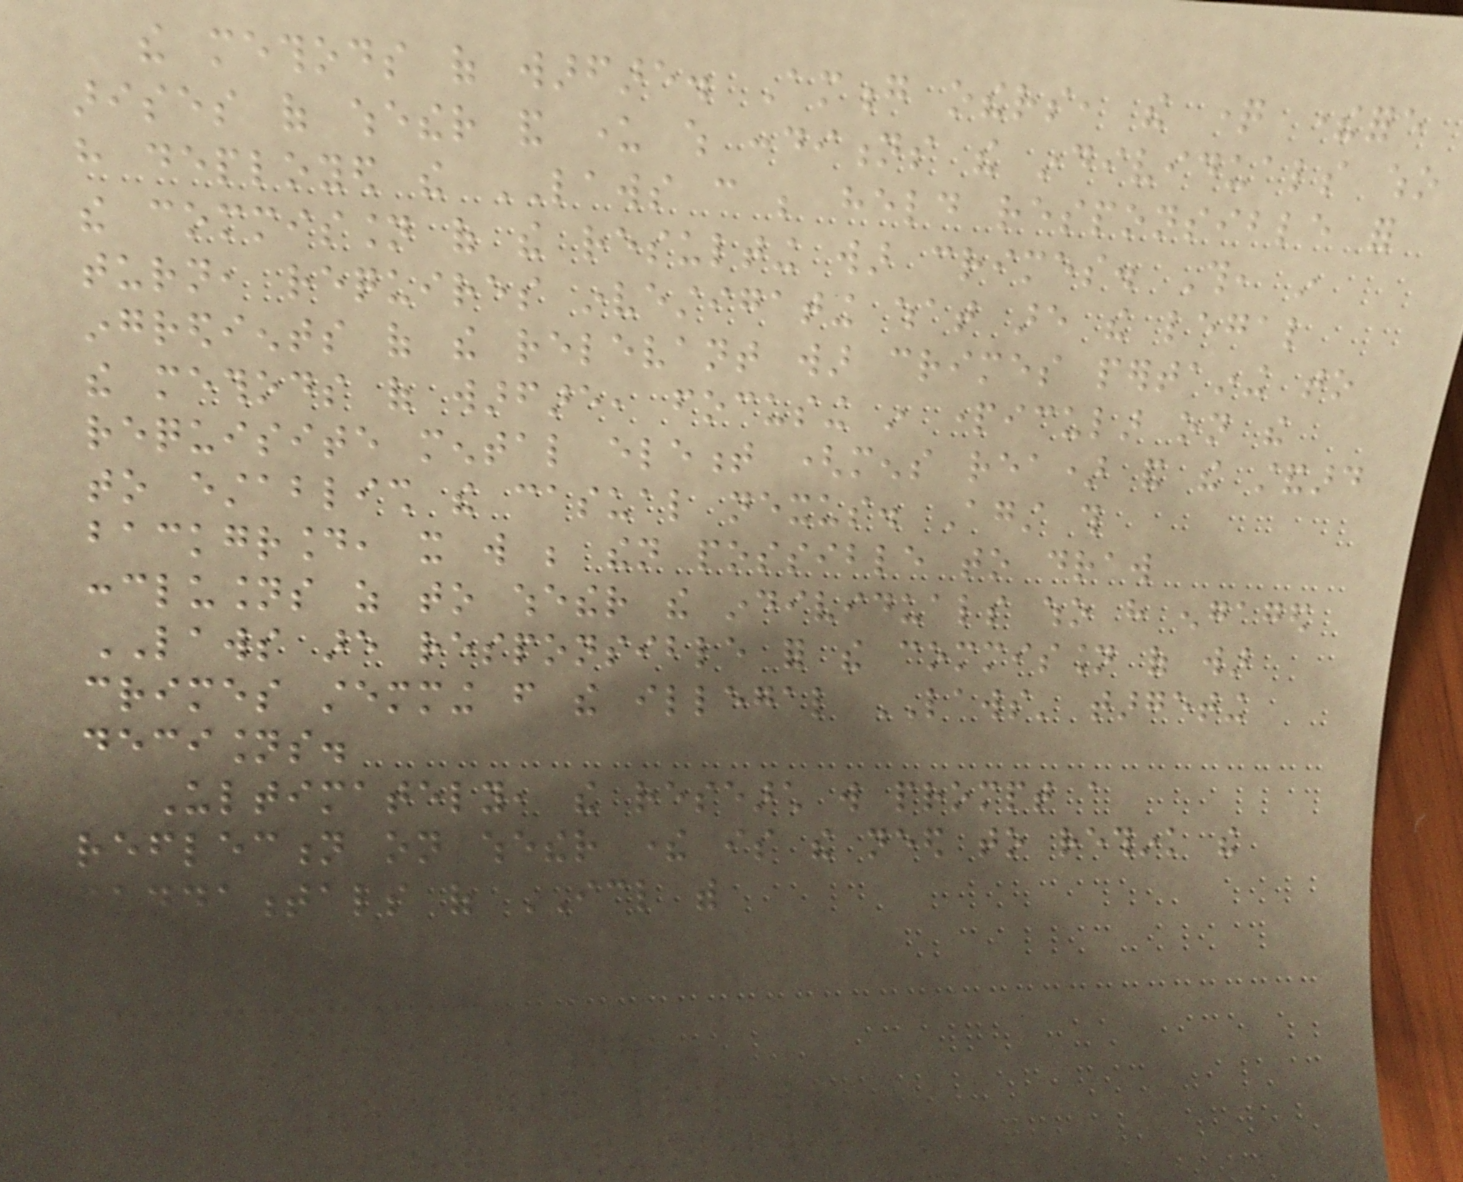the methods of warfare. Among others, the question therefore
arises of whether and under which conditions the individuals who
have deployed the LAWS can be held responsible for
the commission of the resulting war crimes. This, in
turn, requires investigating what are the legal
ingredients of the relevant war crimes pertaining to
the methods of warfare, focusing in particular on the
requisite mental element (mens rea) and the standard
to establish the casual nexus. Against this
background, it will be then possible to draw
conclusions as to whether the individuals who have engaged
LAWS are responsible for the commission of war
crimes stemming from the illegal LAWS' targeting
decisions.
Ultimately, the research will prompt a
reflection on whether there is the need to rethink the
fundamentals of ICL with
